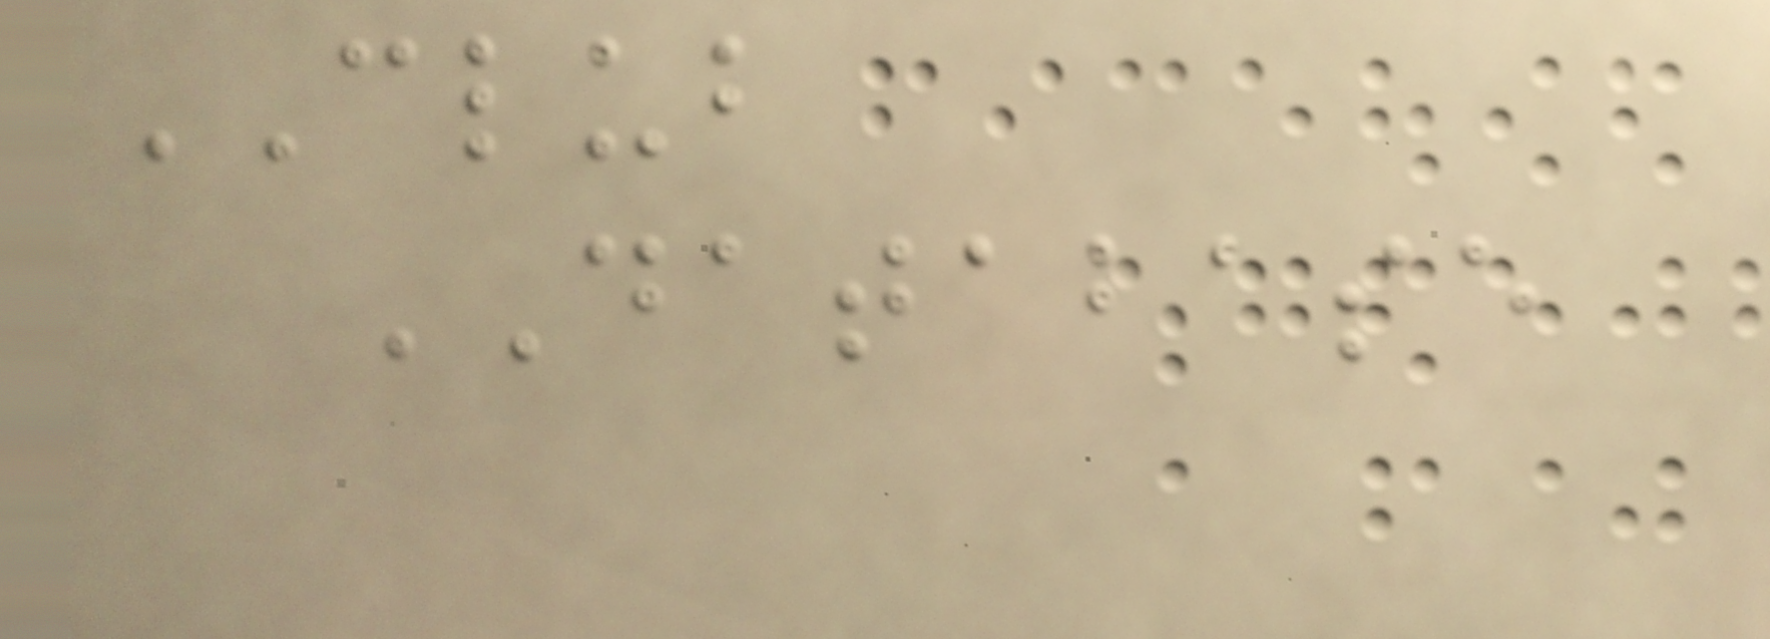CLUB
DATABASE
